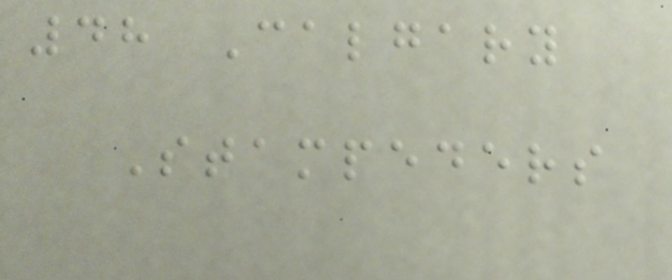48 Calgary
Stampeders
